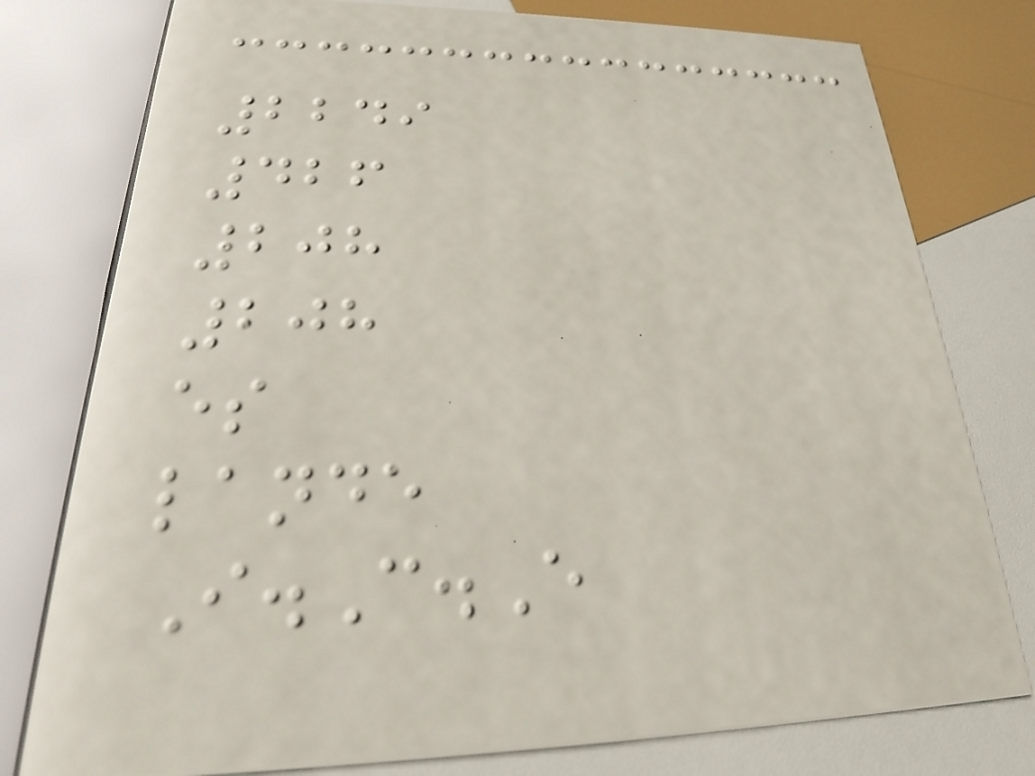2249
426
208
208
es
lande
I.C.E
